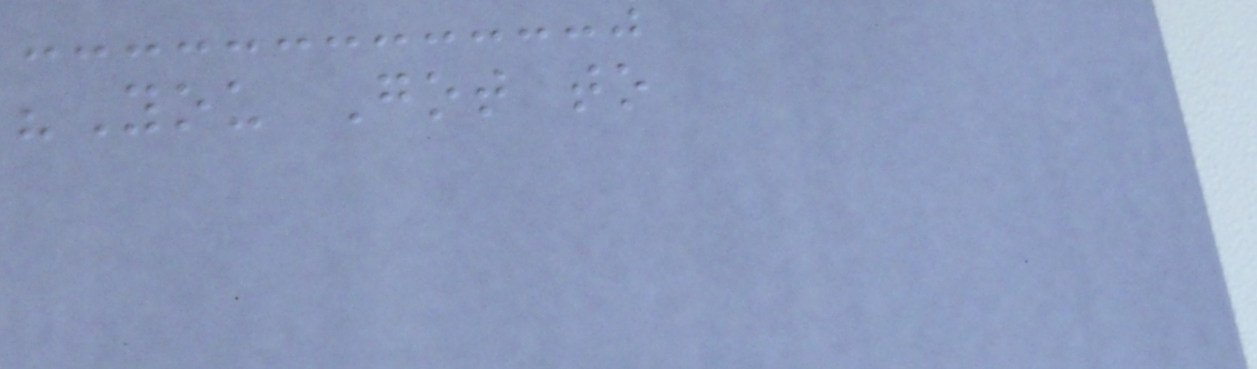"You Got to
